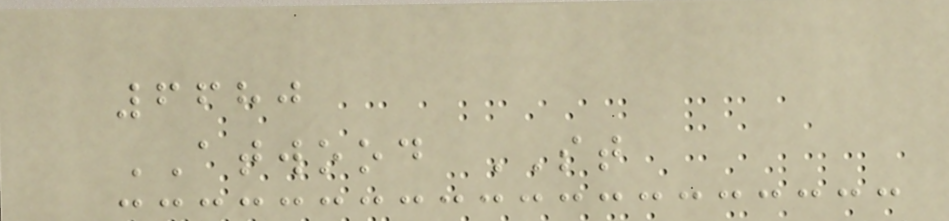6680
ATWOOD ST
